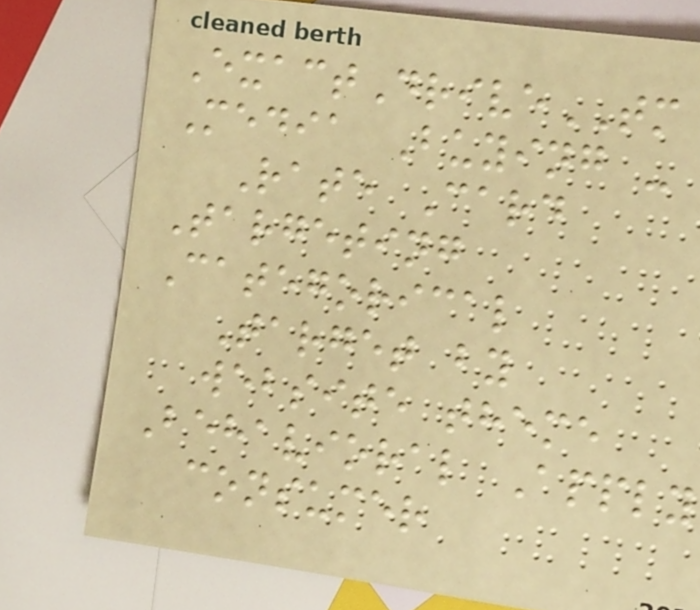ExactDriveTM
Media Buying -
Rate Card
Targeting
Categorical
Target by
website theme
Behavioral Apply
consumer
